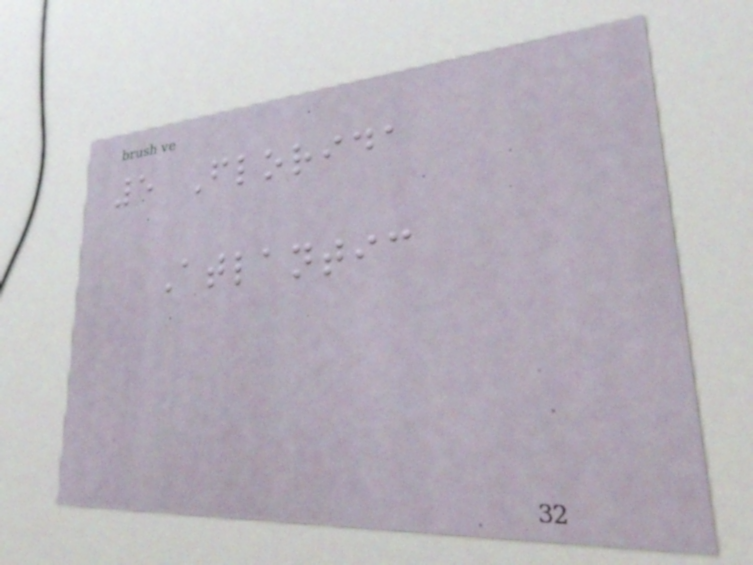5 Florida
Atlantic
